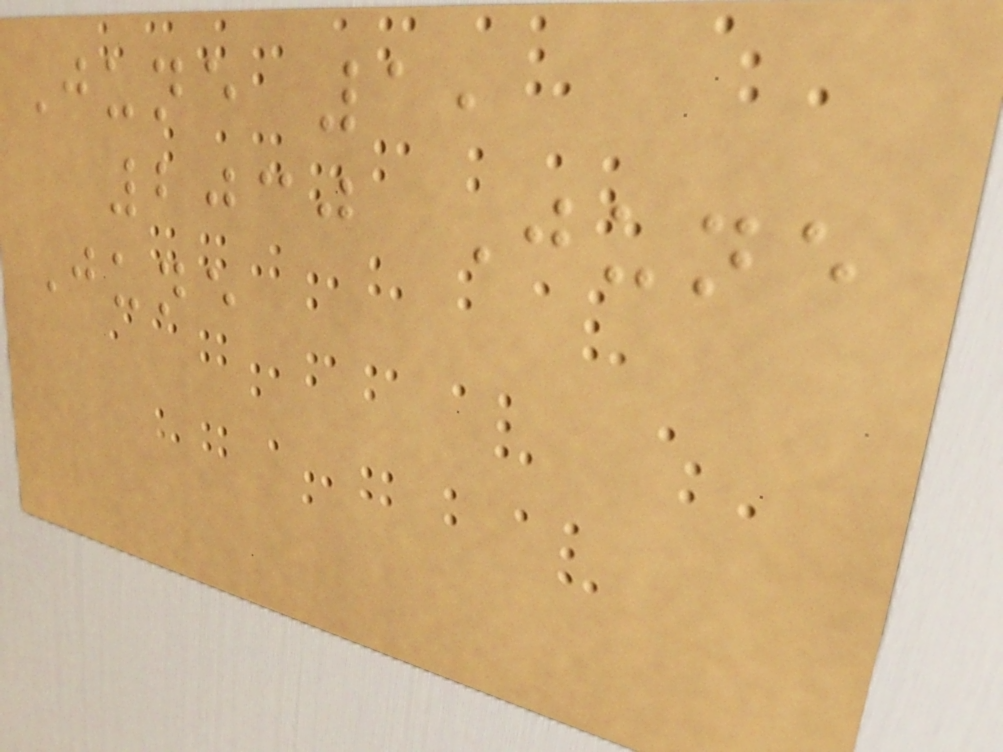June 1,
2030 June
June
